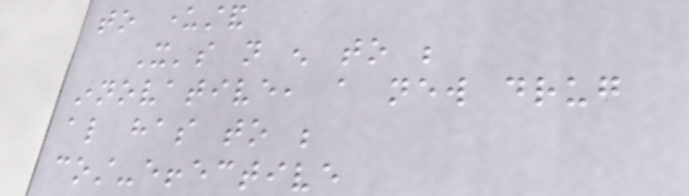to understand
It's not enough to be
innovative, a new drug
also has to be
cost-effective
